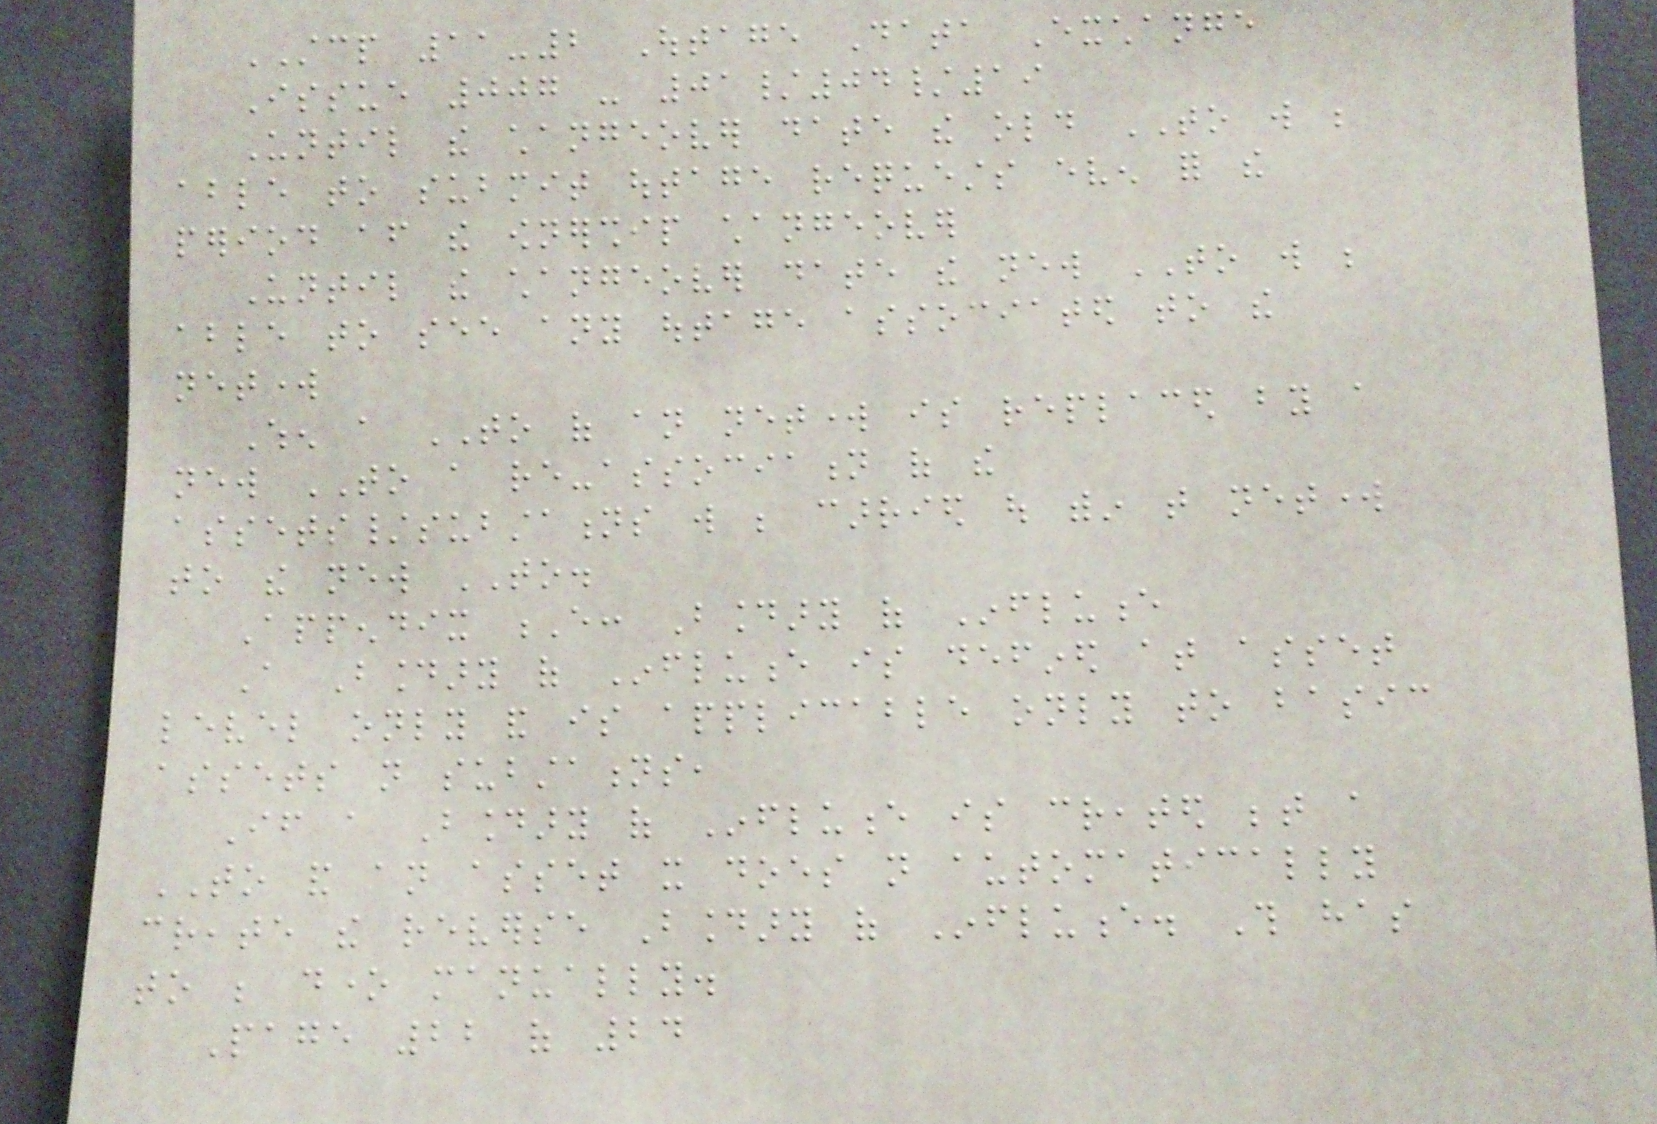STCP 11-2 Outage Data Exchange
Issue 007 - 01/04/19
Until the changeover date the old TO will be
able to submit outage requests even for the
period after the ownership changeover
Until the changeover date the new TO will be
able to see any outage associated to the
network
When a TO of an network is replaced by a
new TO a re-association of the
assets/substations will be carried out within that network
to the new TO.
Appendix E: Boundary of Influence
A Boundary of Influence is defined at asset
level only and is applicable only to basic
assets not substations,
If a Boundary of Influence is created between a
TO and an asset it does not automatically
create the reverse Boundary of Influence. This has
to be done manually.
Page 22 of 24
